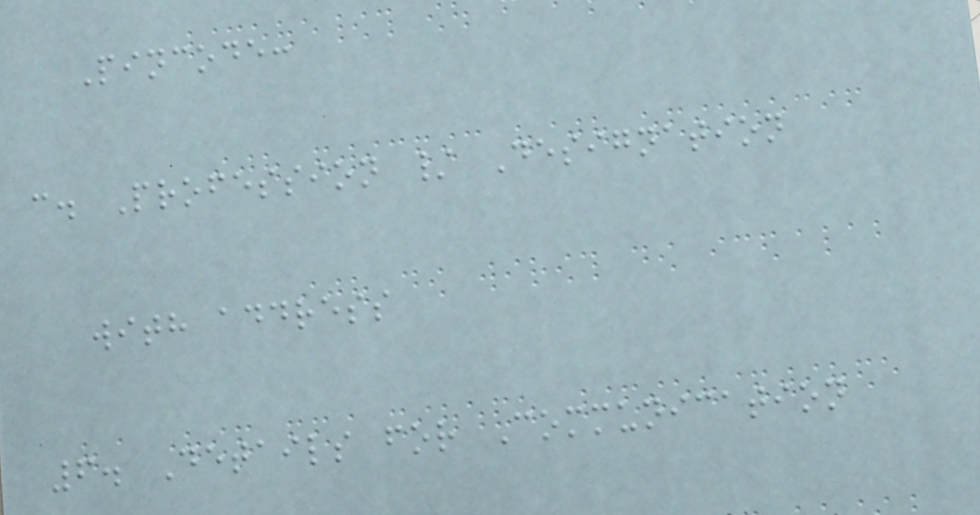Pincode:
c. Profession / Designation
with address
6. Details for Communication
